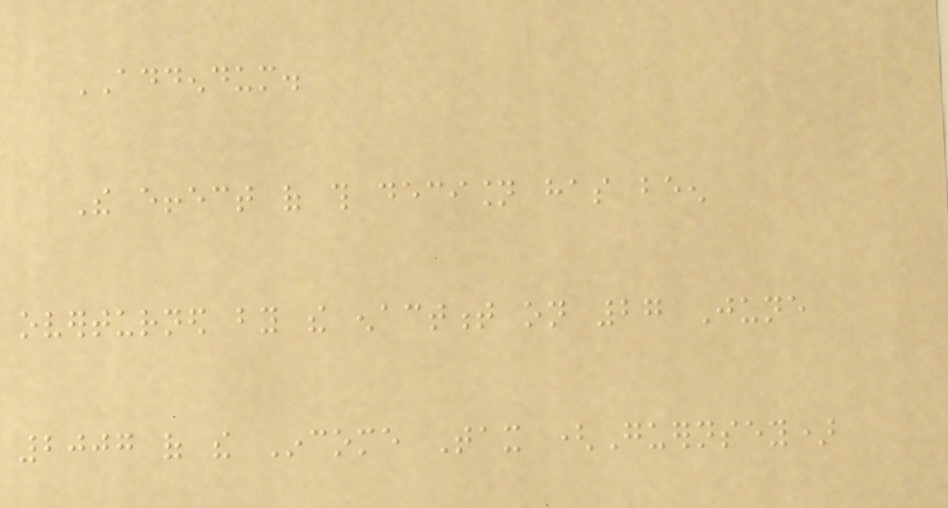ADDENDUM.
The effect of this decision has been
overturned by the enactment on 27 June
2007 of the Income Tax (Guernsey)
